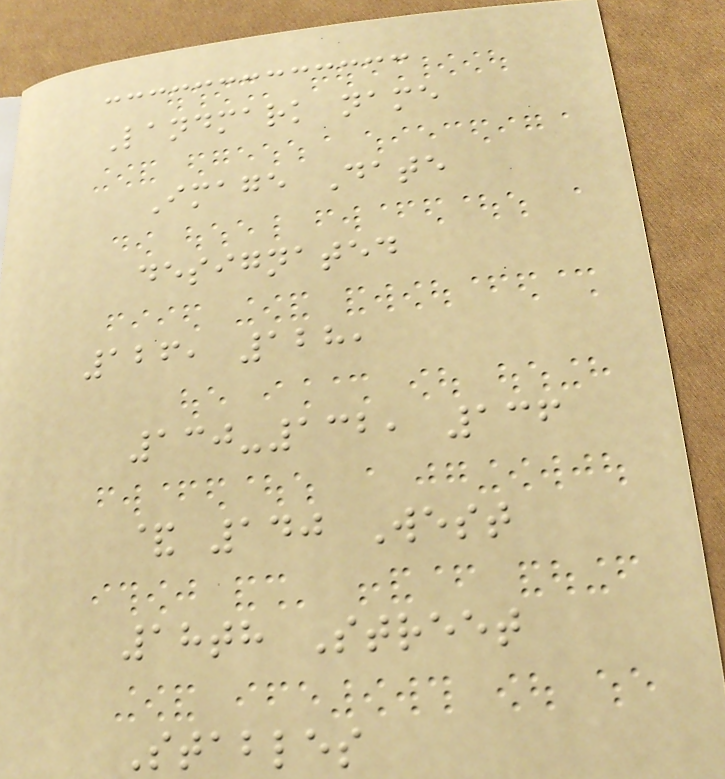Landmark name
Image Date
designated
126, 128,
130-132, 136
& 140 West
18th Street
Stables
